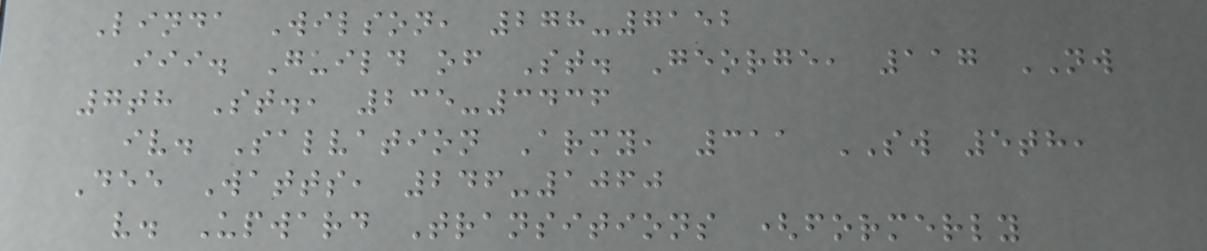Linda Wilson, 278-7152
iii. Guild of St. George, 117 NW
7th St., 235-3436
iv. Salvation Army, 311 SW 5th,
Dee Watts, 246-1060
v. Upward Transitions (formerly
